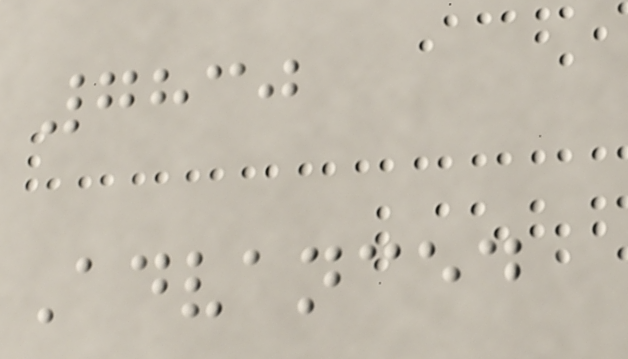7830
Advanced
